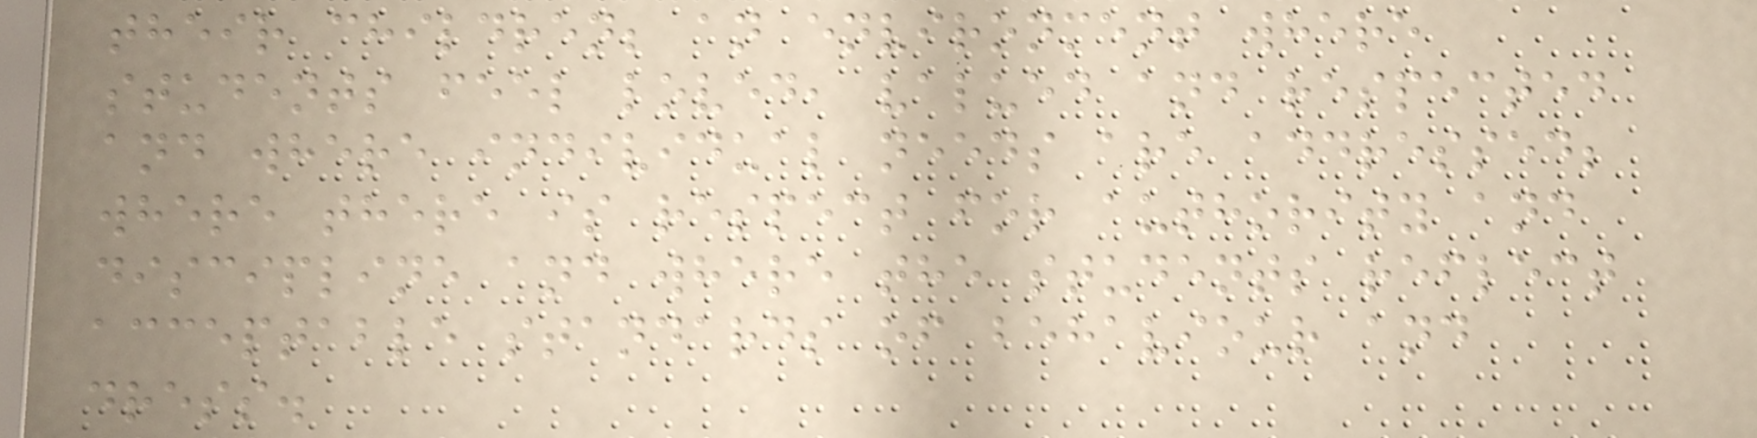their children; an environment where
students feel loved, valued and respected
and where individual needs are addressed;
where there is respect for authority and
discipline and where the students reflect
acceptable standards of behaviour and
dress.
